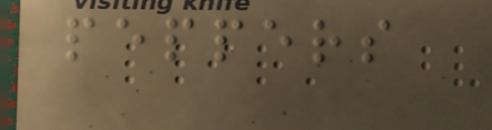peppers
